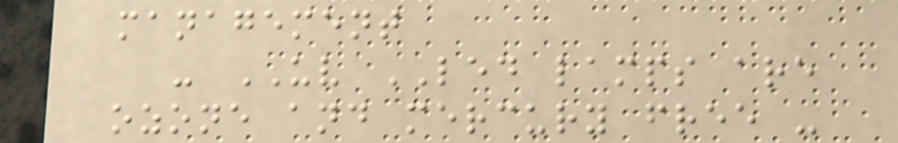management
- UV LED lamps are
ozone and mercury free -
